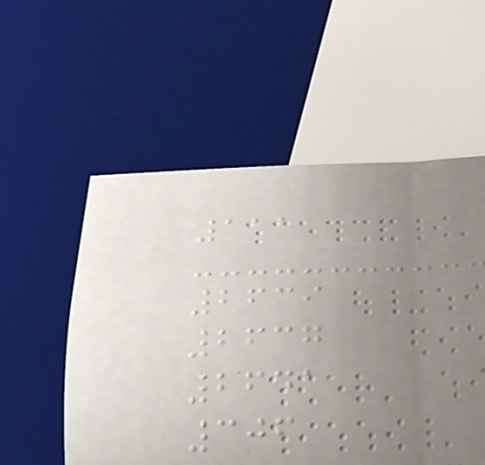111
2639
2637
2641
306
